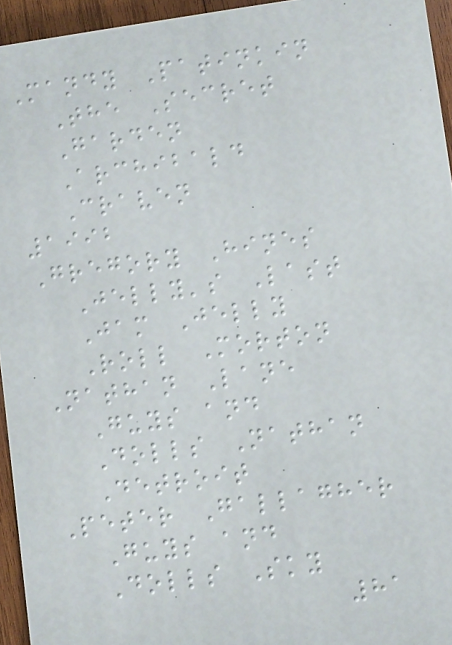Mandy Patinkin
The Secret
Garden
Archibald
Craven
1992
Gregory Hines
Jelly's Last
Jam Jelly
Roll Morton
Nathan Lane
Guys and
Dolls Nathan
Detroit
Peter Gallagher
Guys and
Dolls Sky
81
